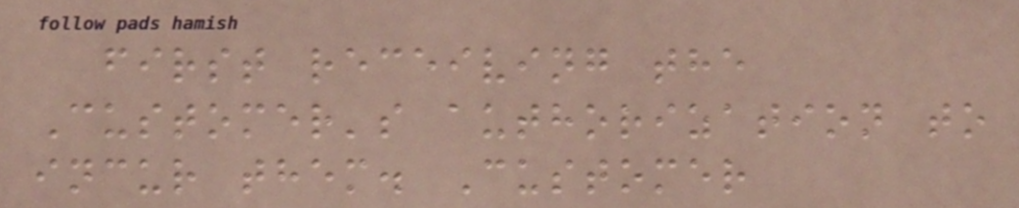first receiving the
Customer's authorization to
incur them. Customer
